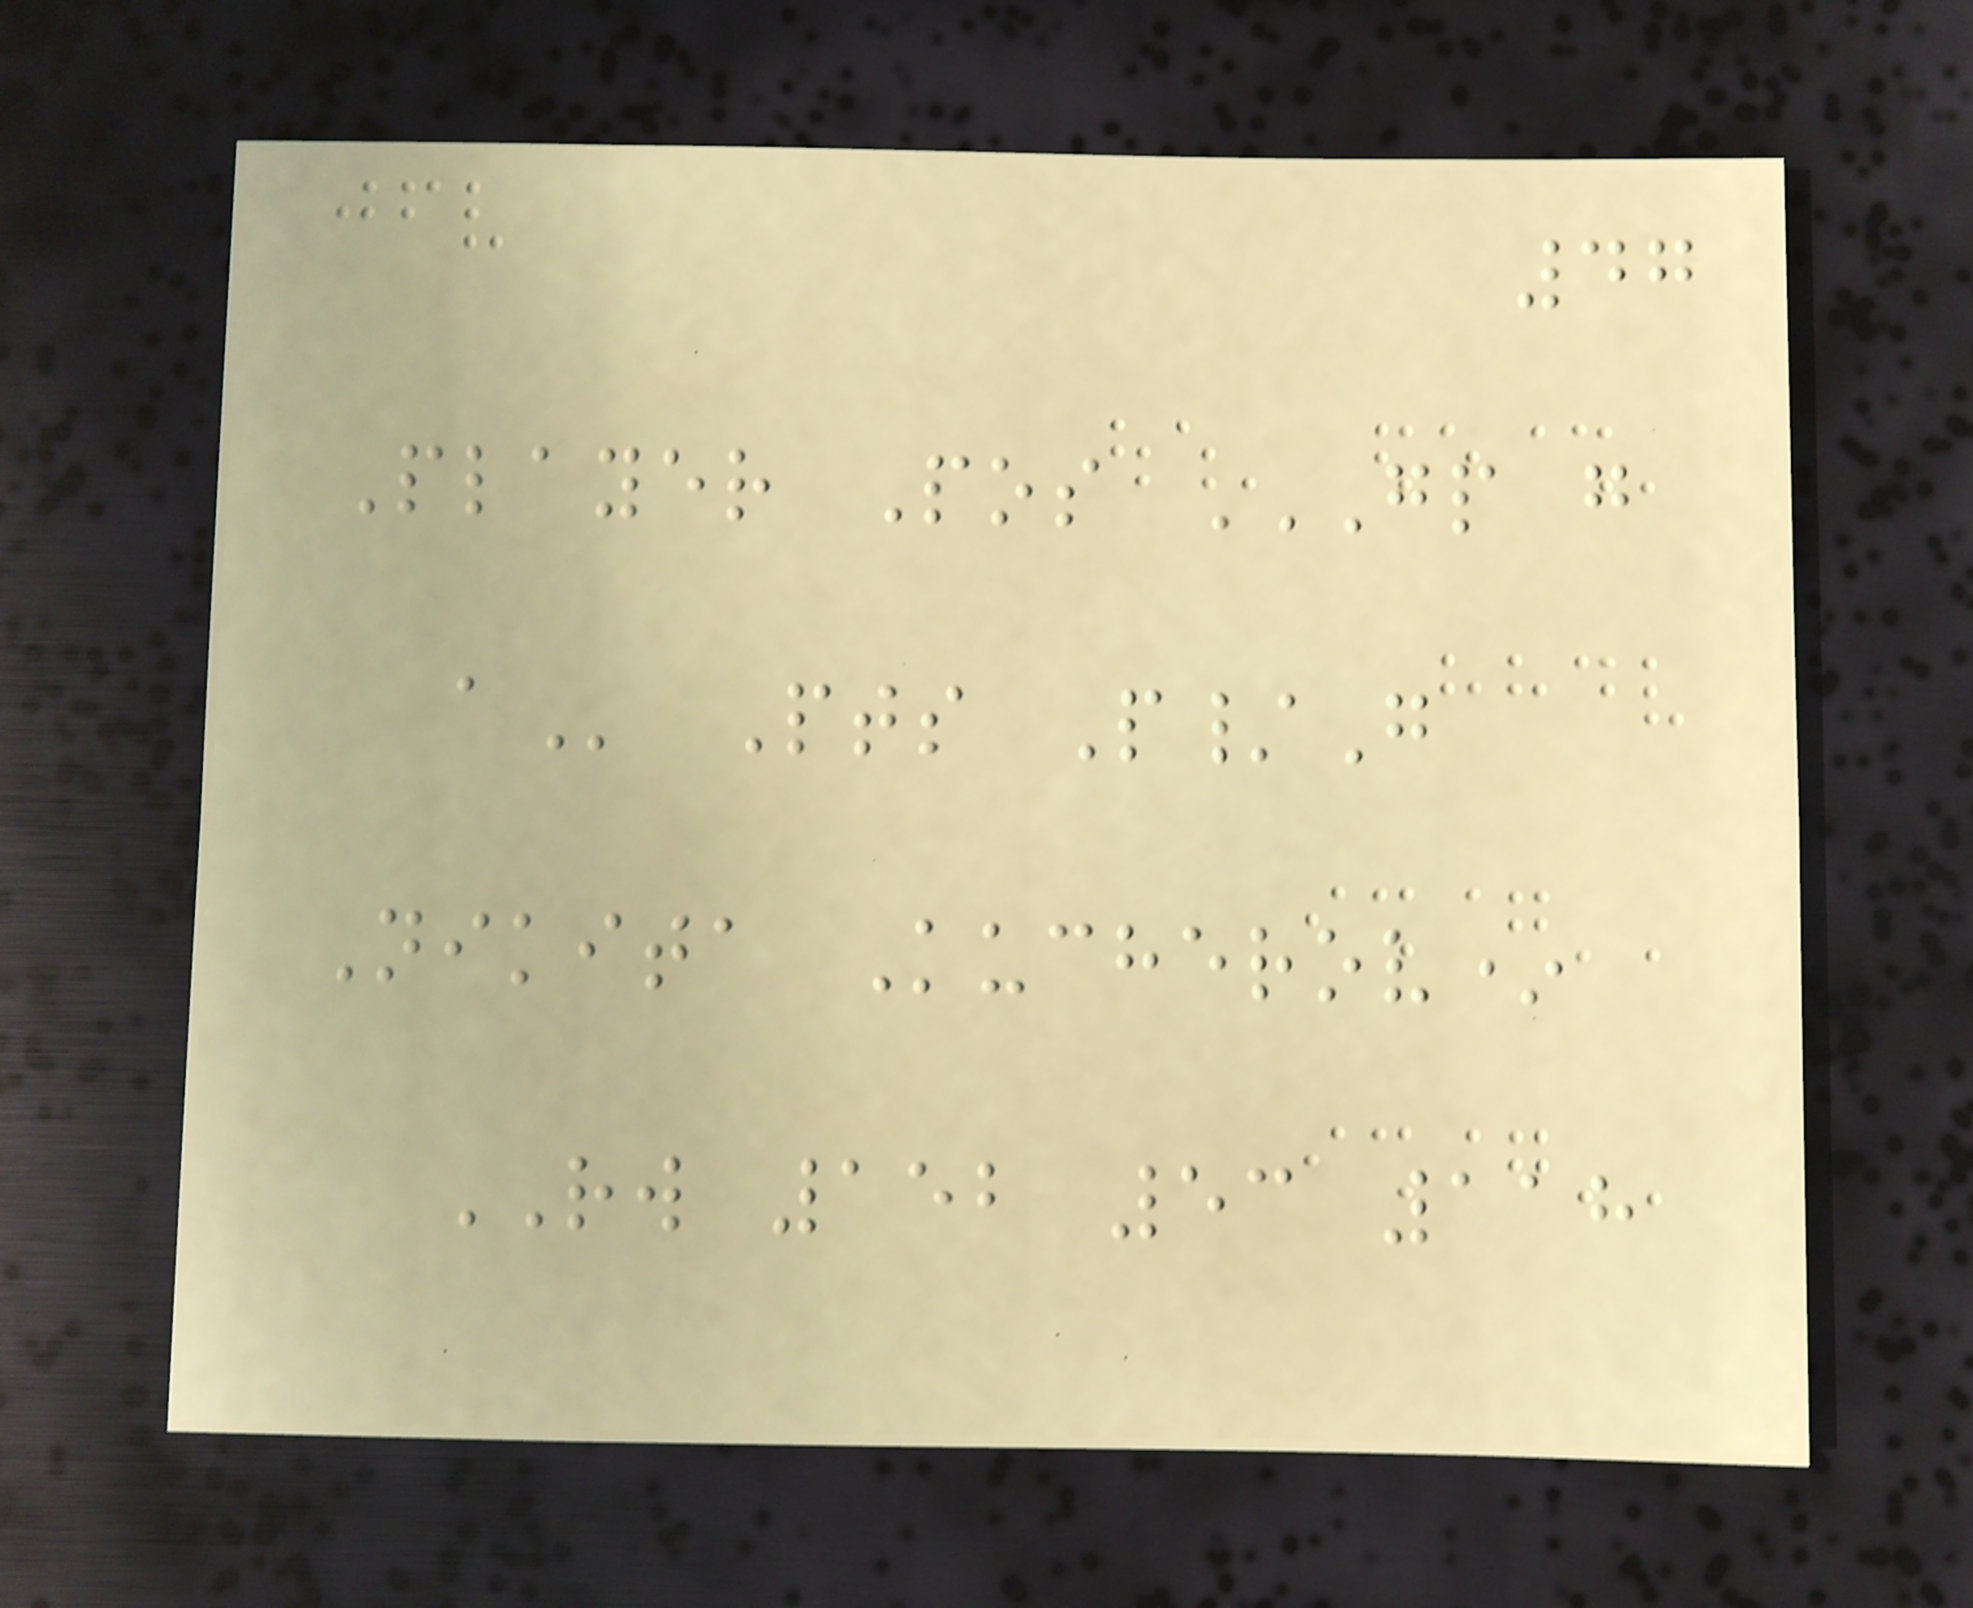47
Player Pos GP G
A Pts P/G
Nikita Kucherov*
RW 152 53 118
